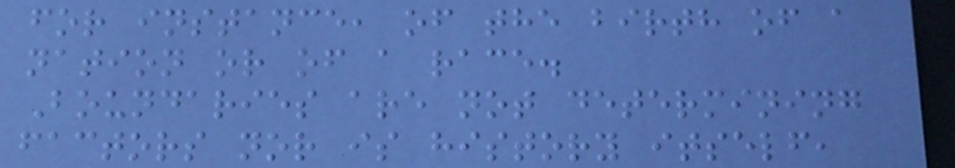for instance, of the birth of a
nation or of a race.
Boundaries are not determining
factors nor is history itself,
